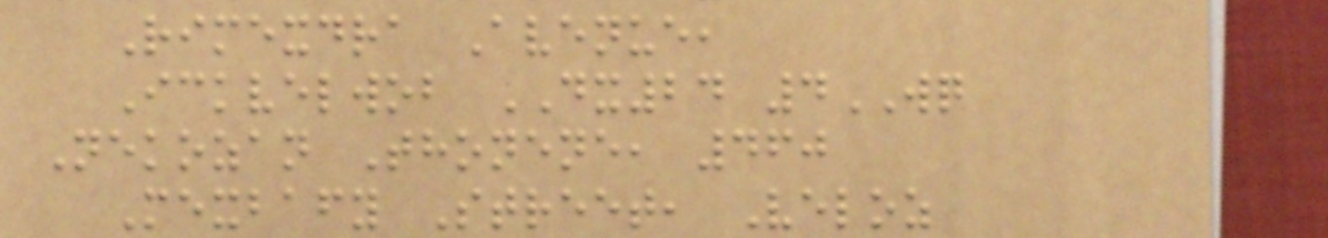Rimexdra Avenue,
Ickvelwob DX24 4WQ
Nekozan Thonene, 460
Mexbafy Street, Veloz
